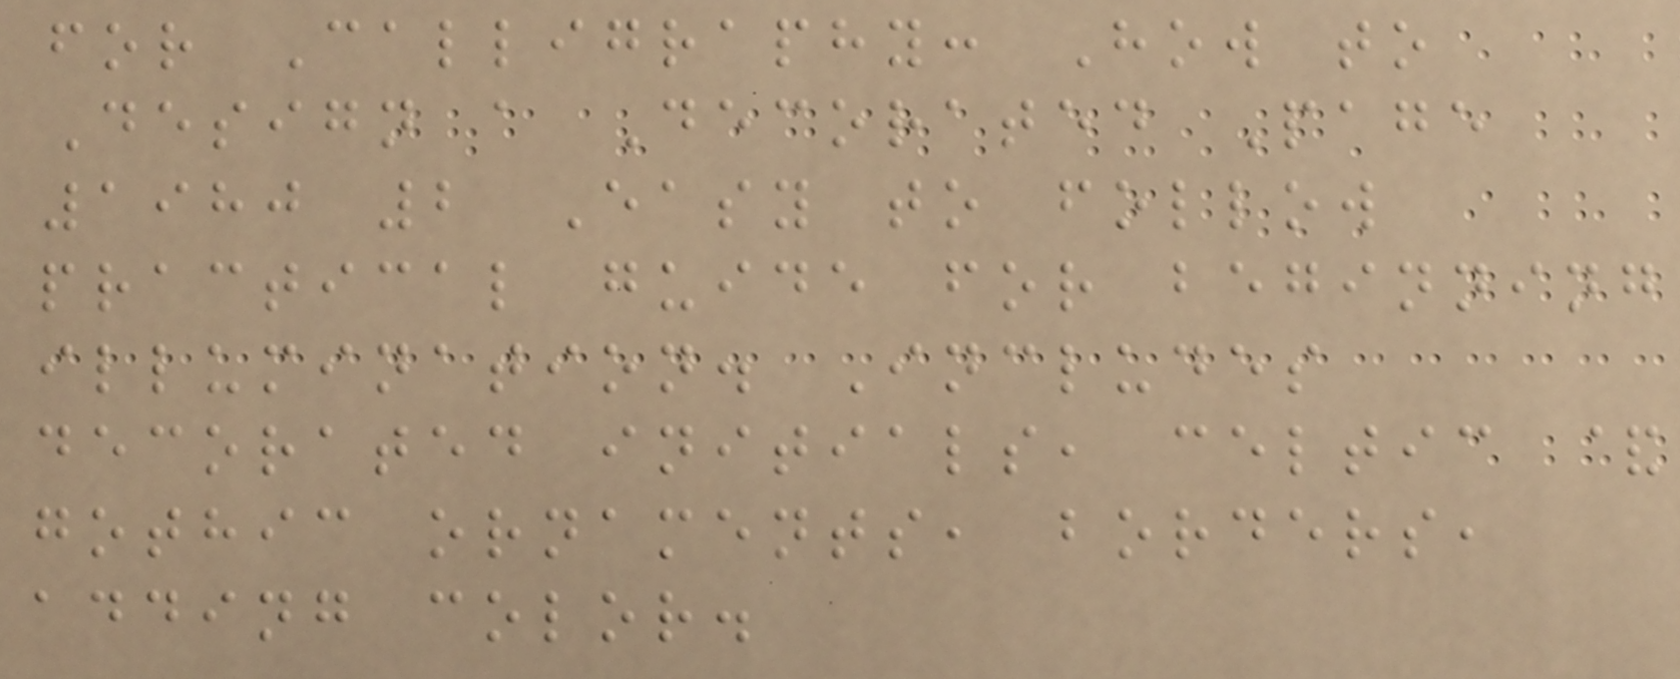for Calligraphy: How to
Design a Decorated Page
1980 2 Easy to follow
practical guide for beginning
illumination. Includes
decorated initials, celtic &
gothic ornaments, borders,
adding color.
